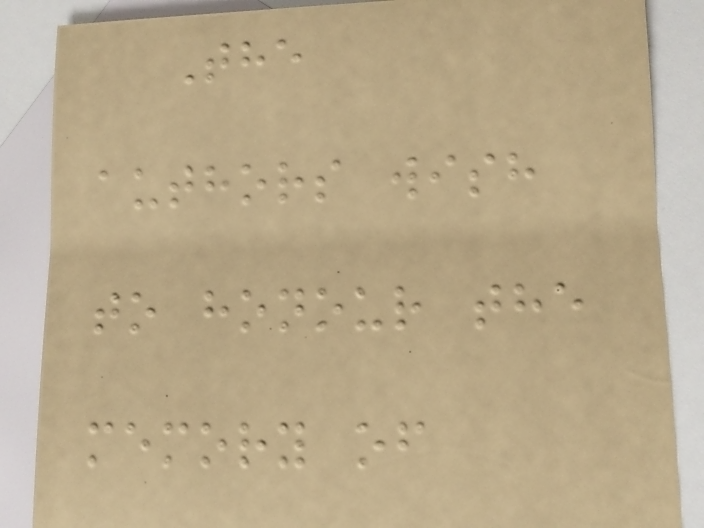The
authors wish
to honour the
memory of
